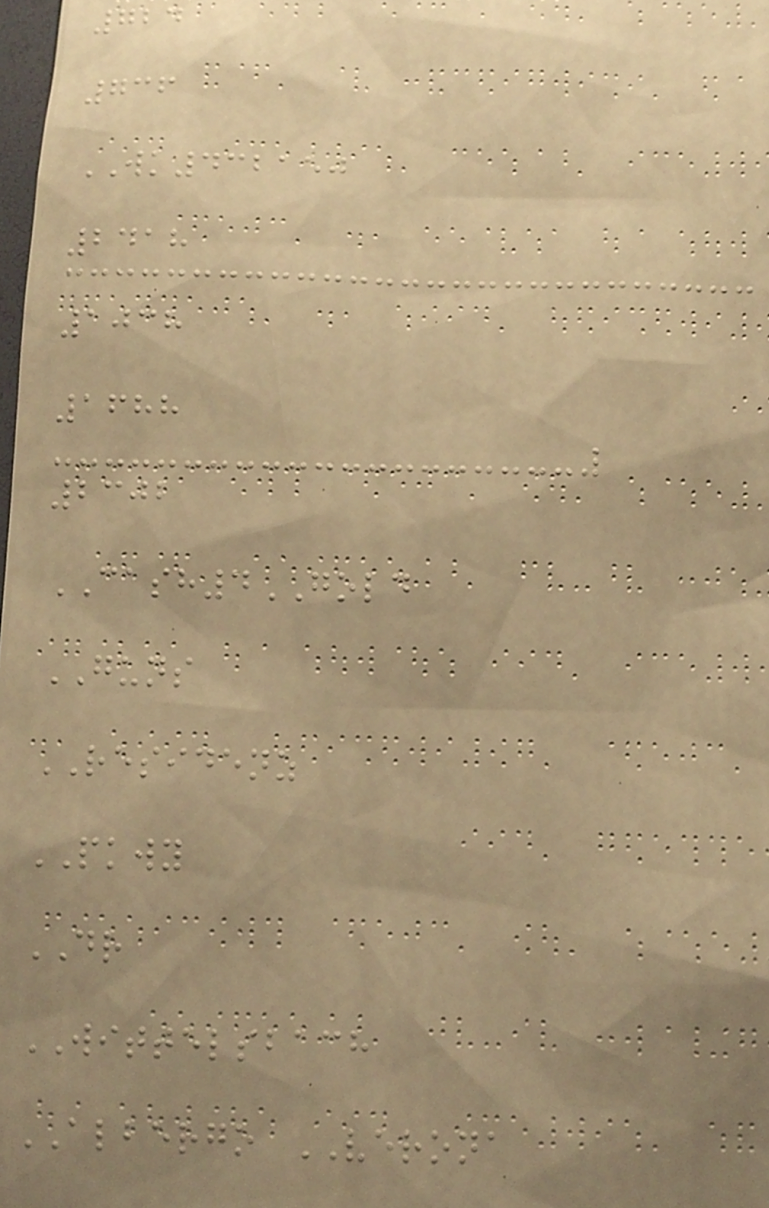724
736
WK432150
2418
1038
1688
2302
CASH4GOLD
GUNS
RESIDENZ
PKWY
DR
WITTELSBACH
ALBERGO VERONA
